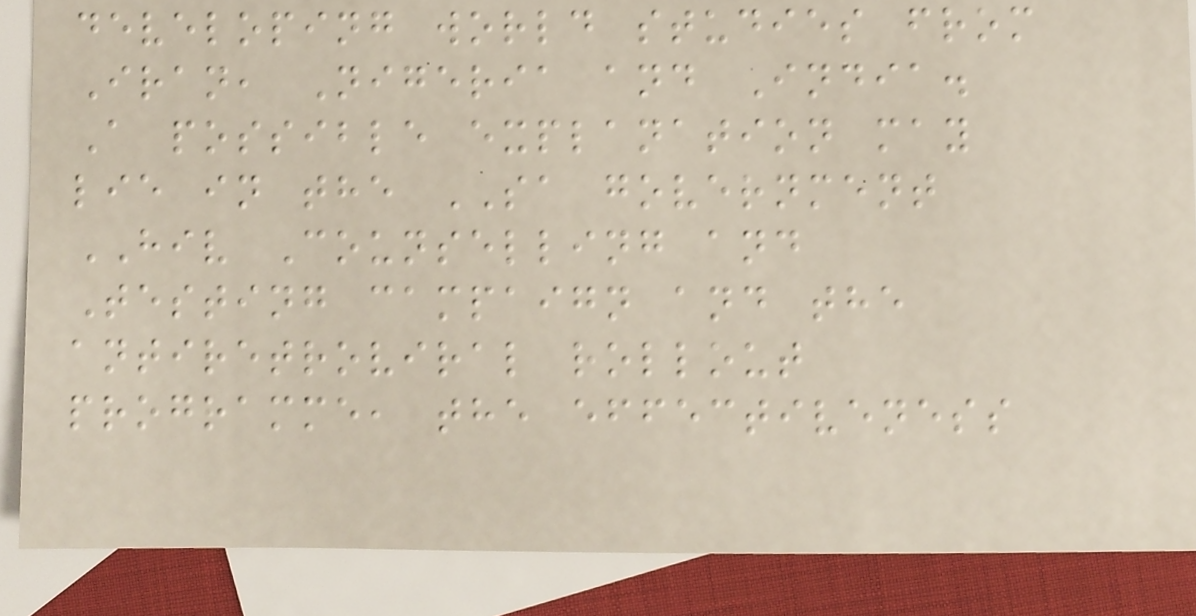developing world studies from
Iran, Nigeria and India.
A possible explanation may
lie in the SA government
HIV Counselling and
Testing campaign and the
antiretroviral rollout
programme, the effectiveness
